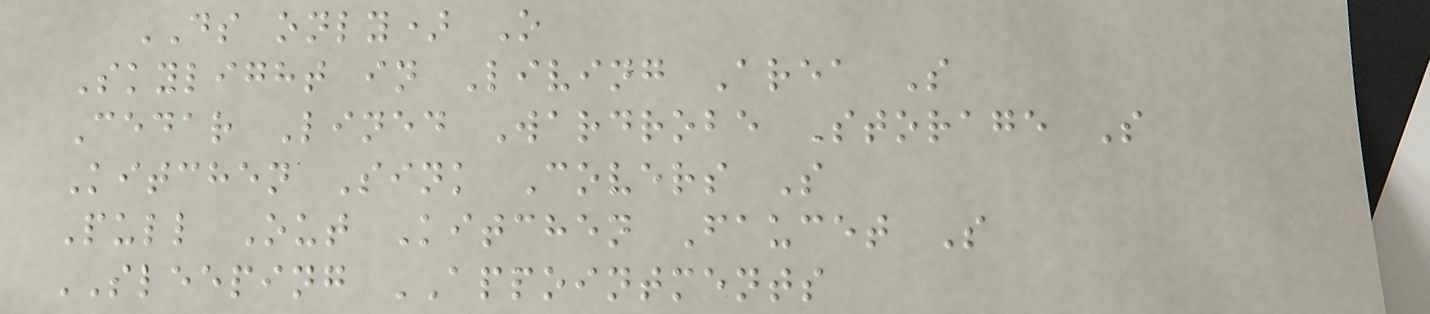DS only) O
Skylight in Living Area S
Cedar Lined Wardrobe Storage S
Kitchen Sink Covers S
Pull Out Kitchen Faucet S
SLEEPING APPOINTMENTS
